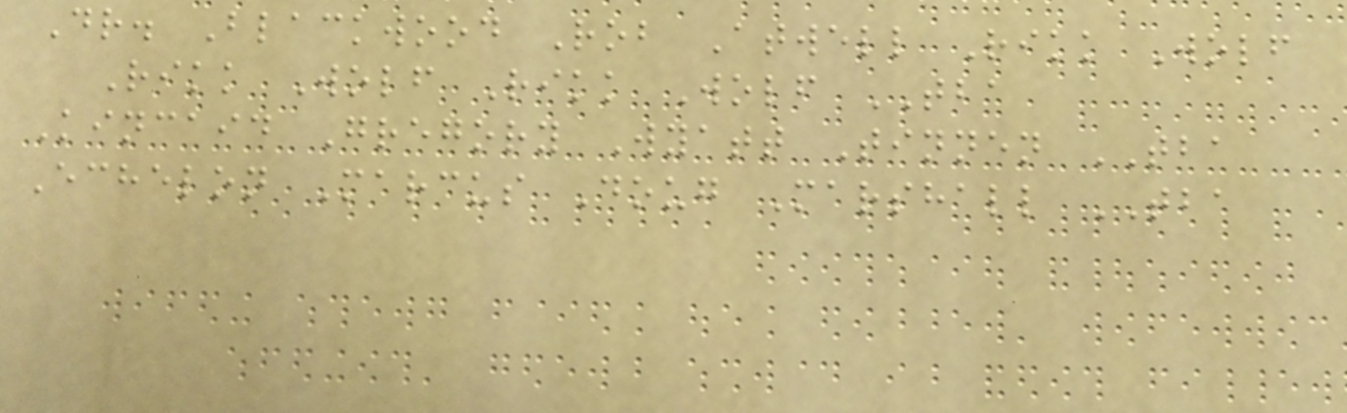Dr. Blackwood Rob Atwell Rikk Wolf
Rikk Wolf Rikk Wolf TBA
Kincaid Gregory Wyatt Tinnen TBA
Echelon Marcus Doug Marshall TBA
